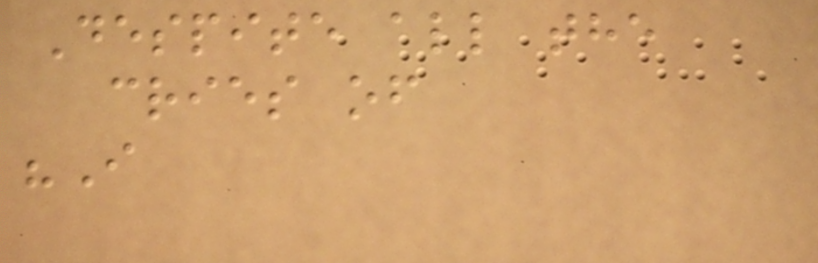Despite all the
cries of
"I
